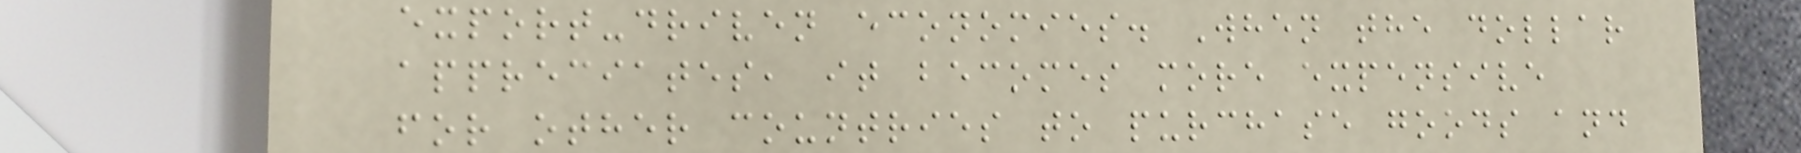export-driven economies. When the dollar
appreciates, it becomes more expensive
for other countries to purchase goods and
